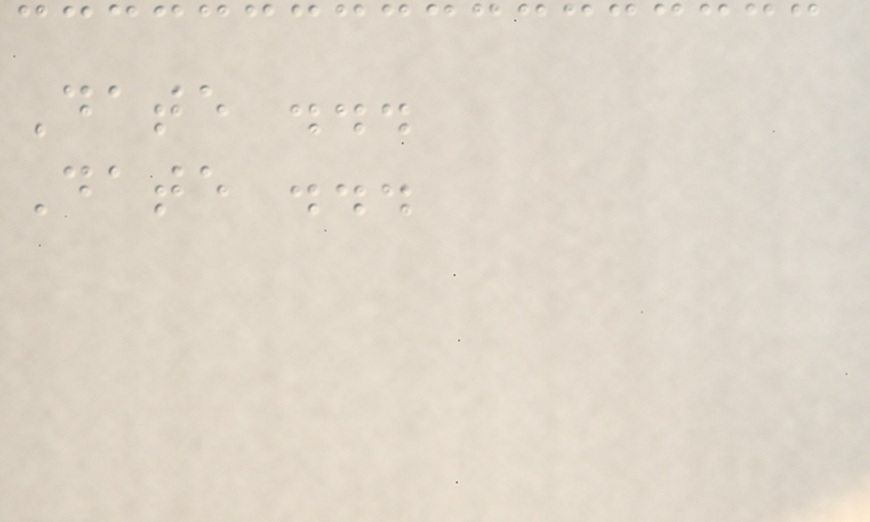Date ...
Date ...
